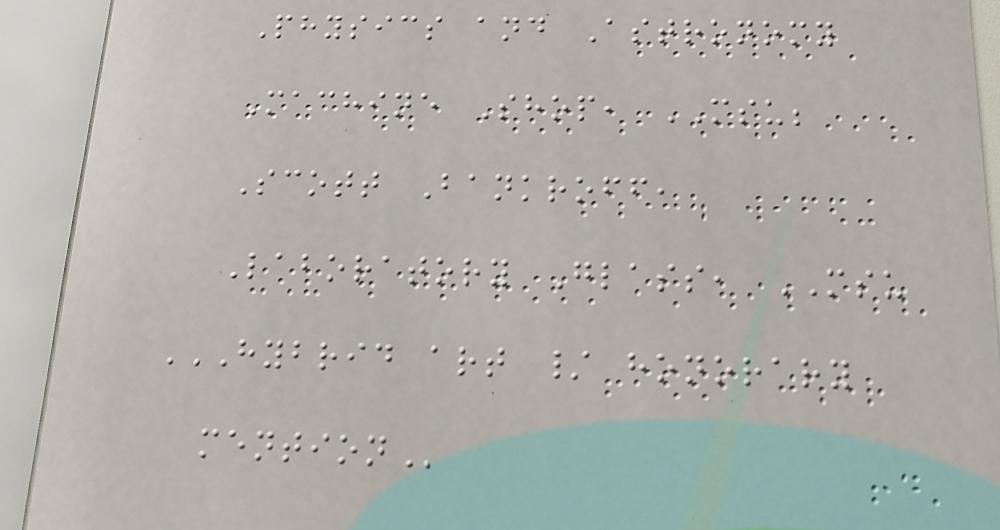Physics and Astronomy
Machine Shop, MSU;
Scott Bankroff,
Laboratory Glass, MSU
HYBRID ART / HONORARY
MENTION
